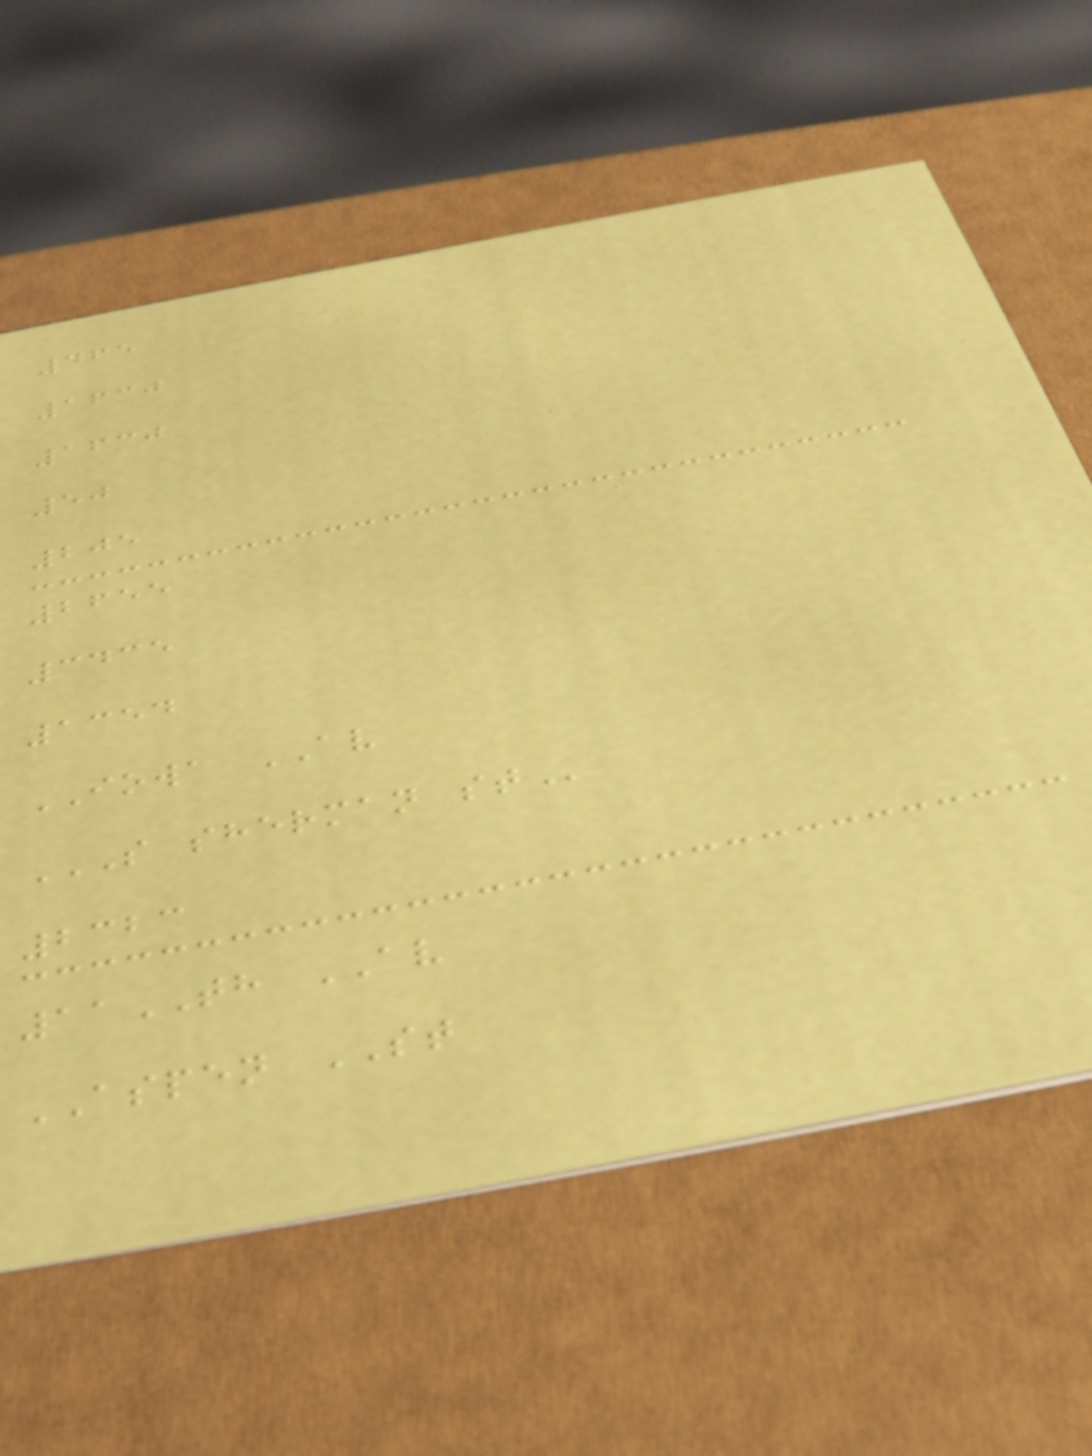465
1630
1630
50
205
2655
3435
1354
IOWA AV
S SHERMAN ST
2323
11TH AV
ASPEN ST
